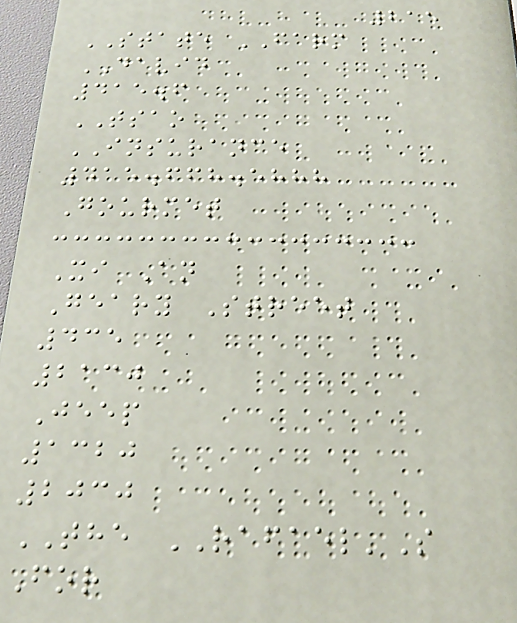215
STATE FARM
DAVID
415.6
TSAO
INSURANCE
415.668.5888
Gourmet
Xi An
Geary Street
435
2130
Jeep
1320
2030
THE RAFAEL'S
For
